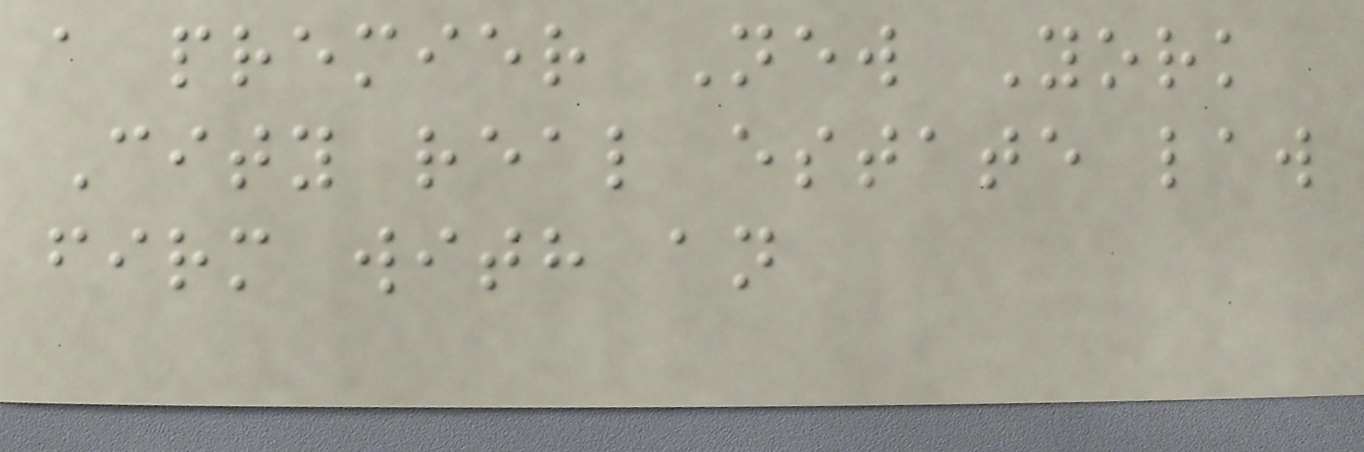a premier New York
City real estate law
firm with an
